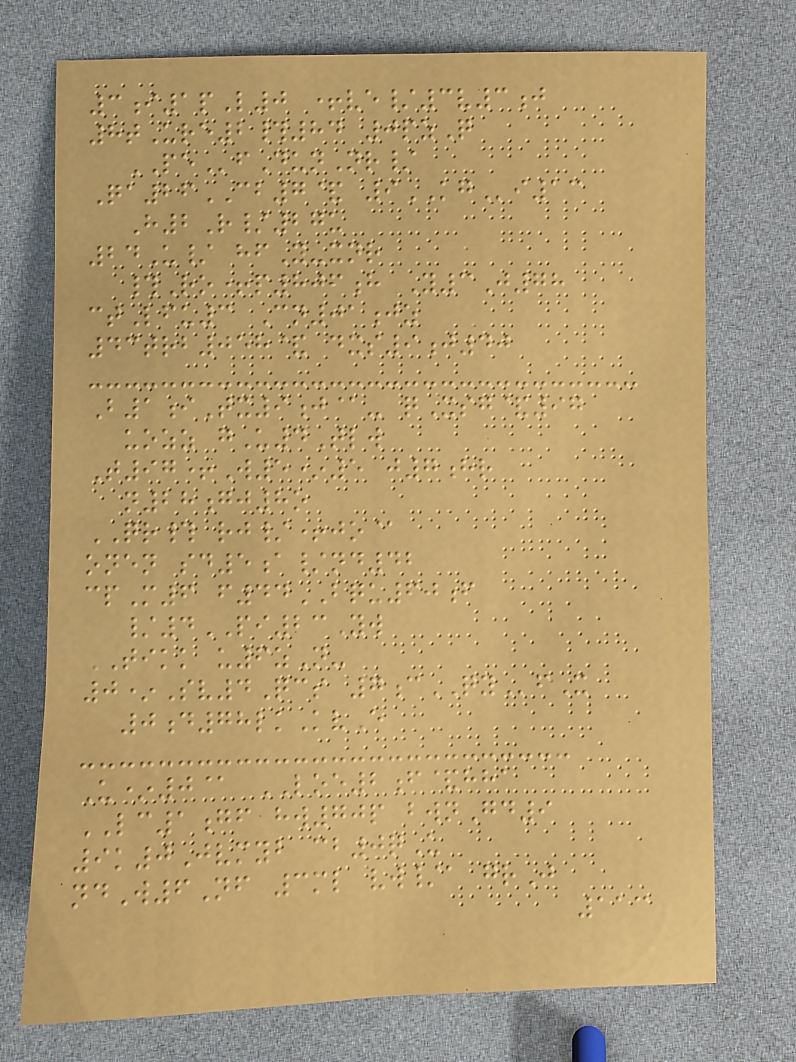3i1pL0 +ve/3v3j
8tUre2#84 0pzQ
PEfDunNr/
Qa26CB7& 9KGi13
H2R/27u
24U/ hfY-xnr
#Ro+p806h Y3J78
ctLfu3 Cn01jz
43trb058& dxs9j40
B1iTx9j@- qXsg&97
uozz gU4Tlw
T97+W5*5 j7hr
n28gj8o
QR# rj/+jo@
onen sd5a/nd42
cpM6 f44BQU60f
/4PI23Yw
TIKK u6zN-
0*Sv4Qcs 7cQYfX
0d78lkKvE
U*0@ LOE2f&hha
LC1gf hw70p bwnGd9
9k0Jvmyb cb0qU
ndW6Nf 3ml vw/a grJ
113
